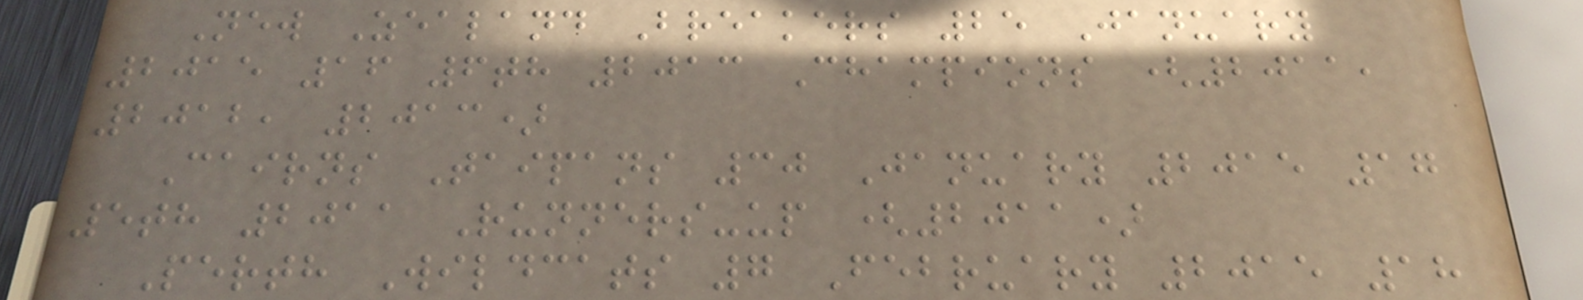New Zealand Breakers 25 January
2015 16 6th 2013 Champions (2011,
2012, 2013)
Cairns Taipans 30 January 2015 17
5th 2011 Runners-up (2011)
Perth Wildcats 7 February 2015 18
